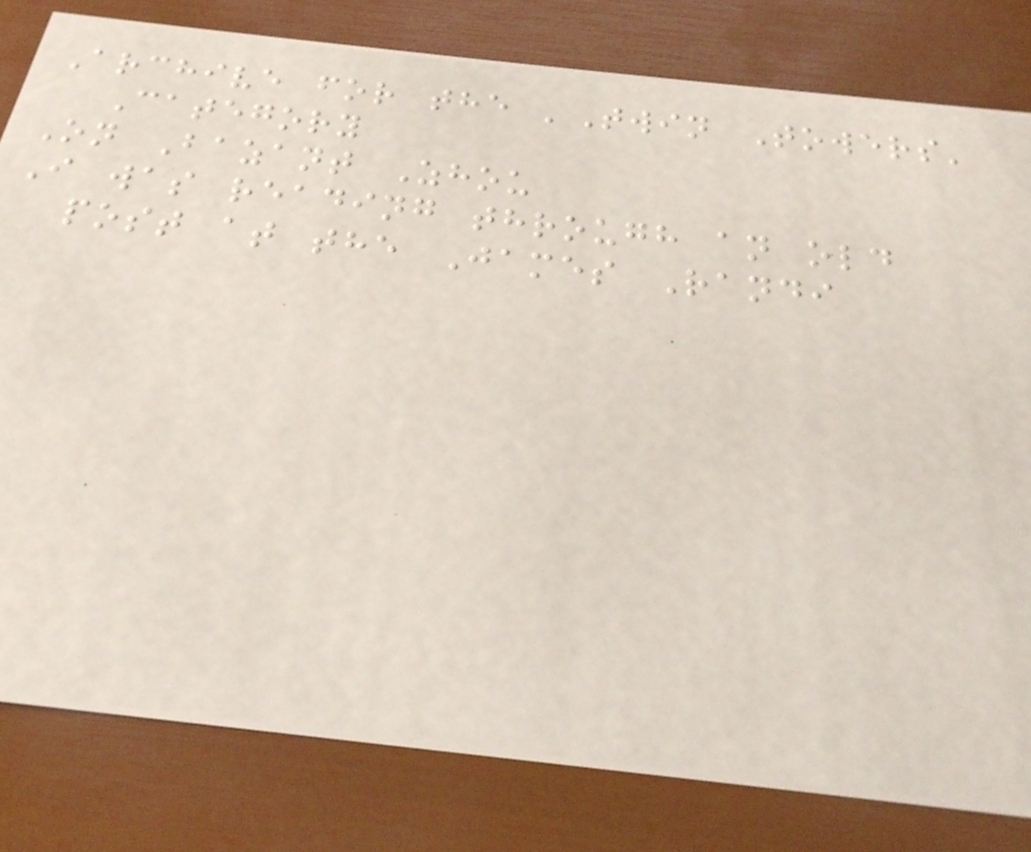Archive for the 'Twin Towers'
Category
On Bazant Zhou
I was reading through an old
post at the James Randi
